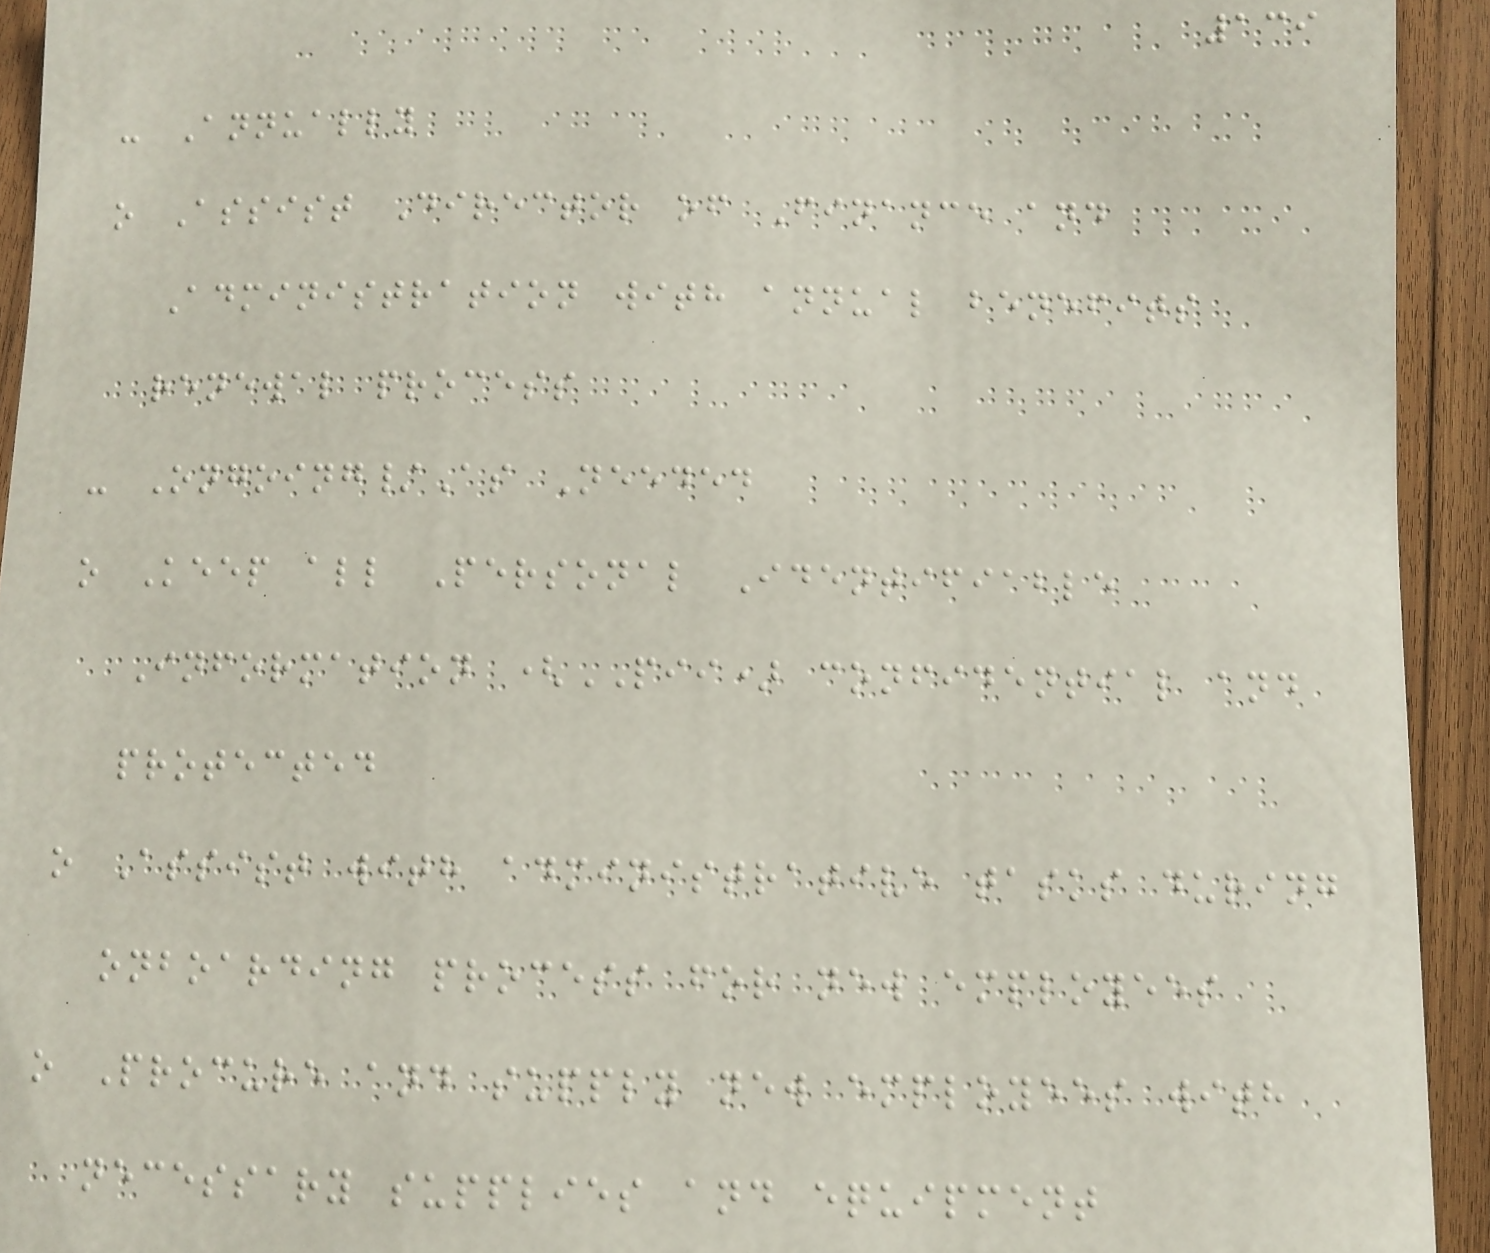139
- Annually
o Assist Director of Finance and
Administration with annual benefits
renewal process
- Ongoing/As Needed
o Keep all Personal Identifiable
Information (PII) confidential and
protected
o Assist with administrative tasks during
onboarding process for new employees
o Procure and supply new employees with
necessary supplies and equipment
